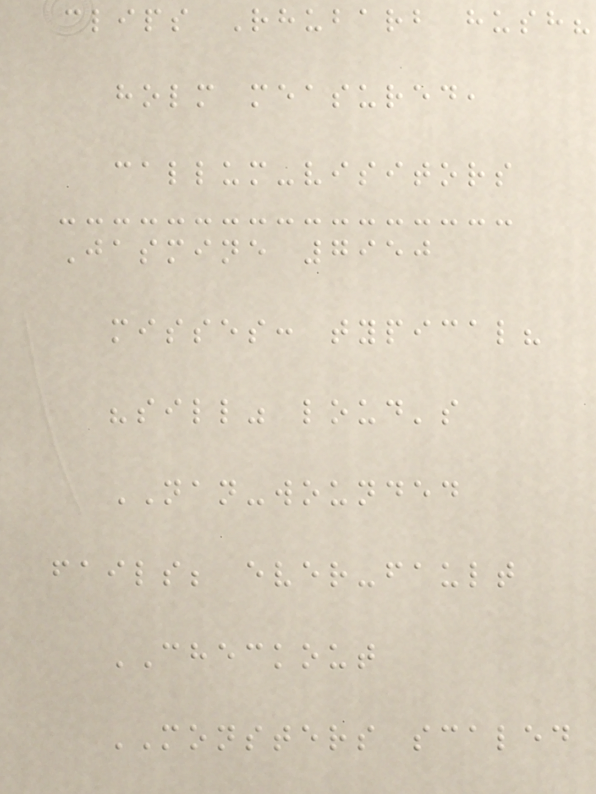clips Rhubarb hush?
holm measured,
callum-visitors
Jasmine 7950
misses: typical?
"sill" loud's
NAN-wounded
fails; ever-fault
CHECKOUT
MONSTERS scaled
